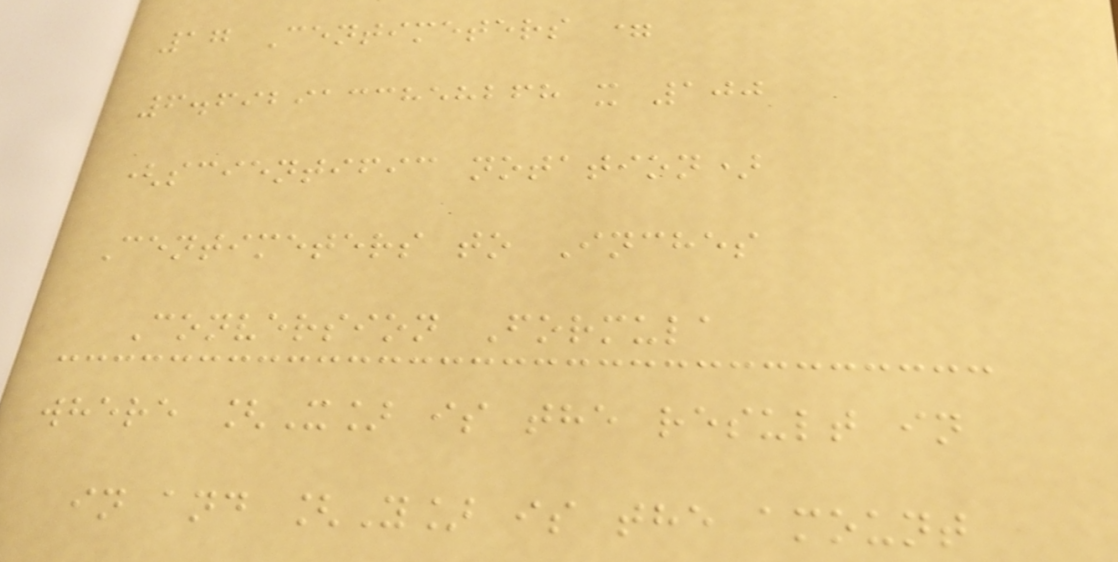17 Centimeters =
6.6929133858268 x 100
(scientific notation)
Centimeters to Inches
Conversion Formula
where [X] is the result in
in and [Y] is the amount
